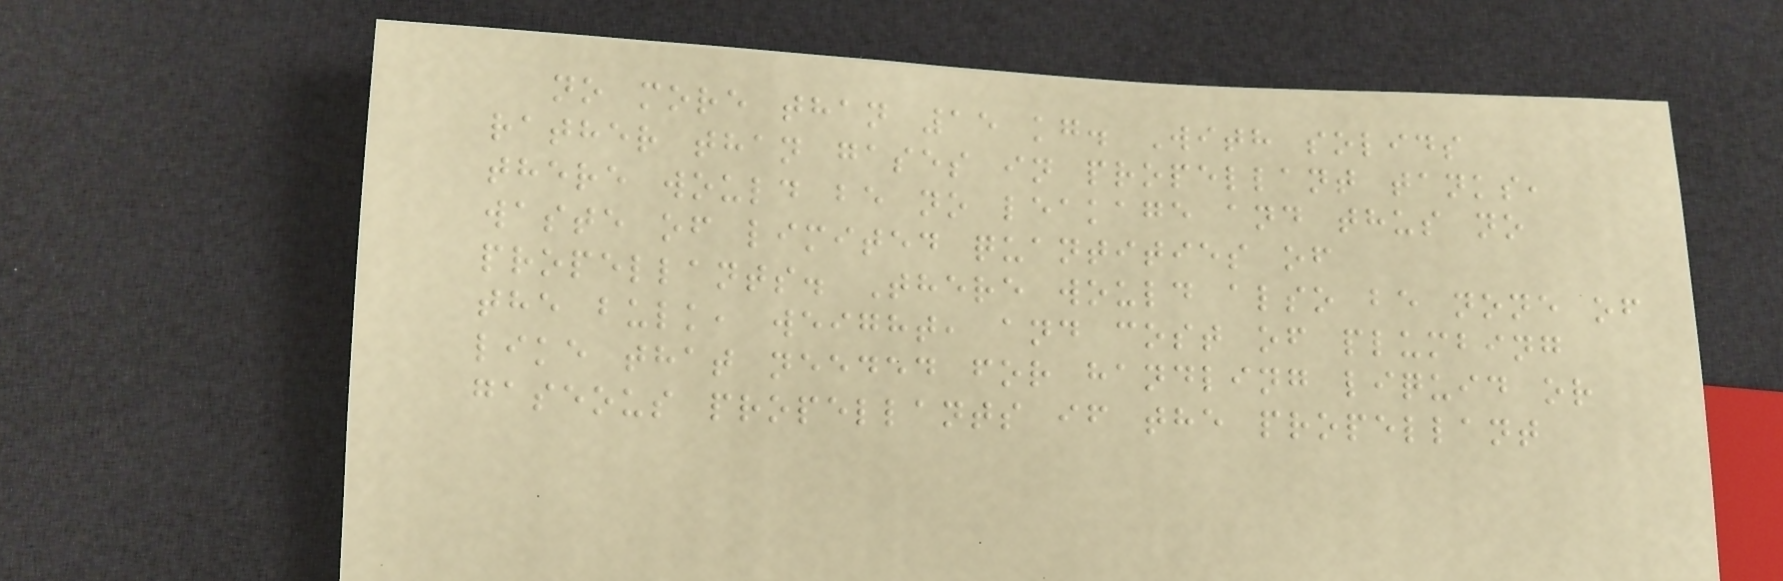no more than 15 kg. With solids
rather than gases in propellant tanks,
there would be no leakage and thus no
waste of limited quantities of
propellants. There would also be none of
the bulk, weight, and cost of plumbing
like that needed for handling liquid or
gaseous propellants if the propellant
